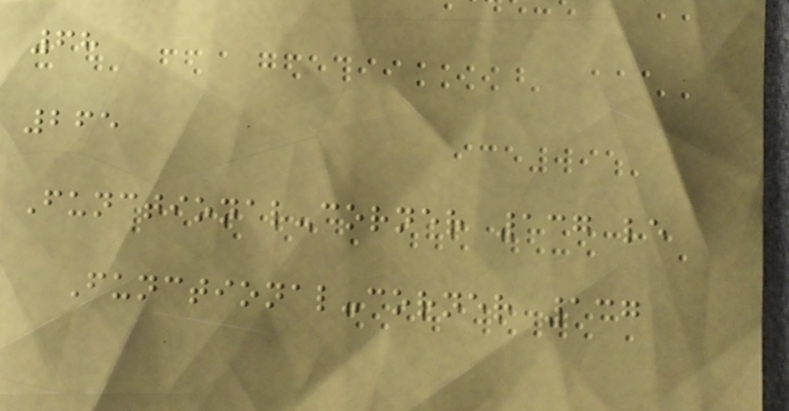68
265
Functional-corner 137 le
Functional-corner 137
